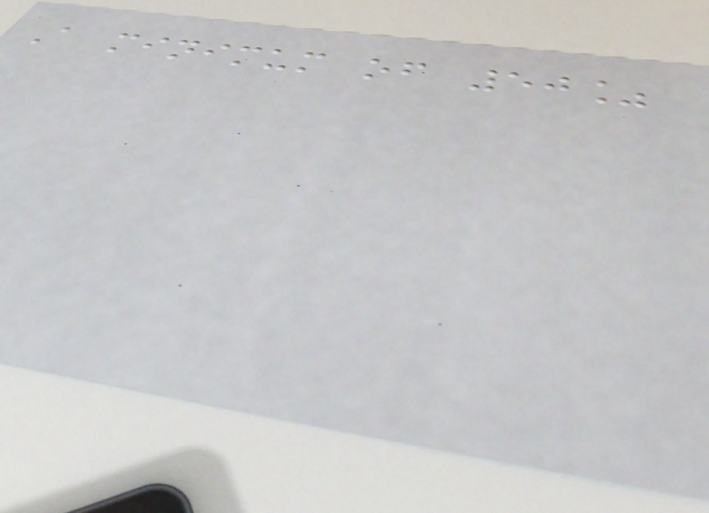A minimum of 50%
